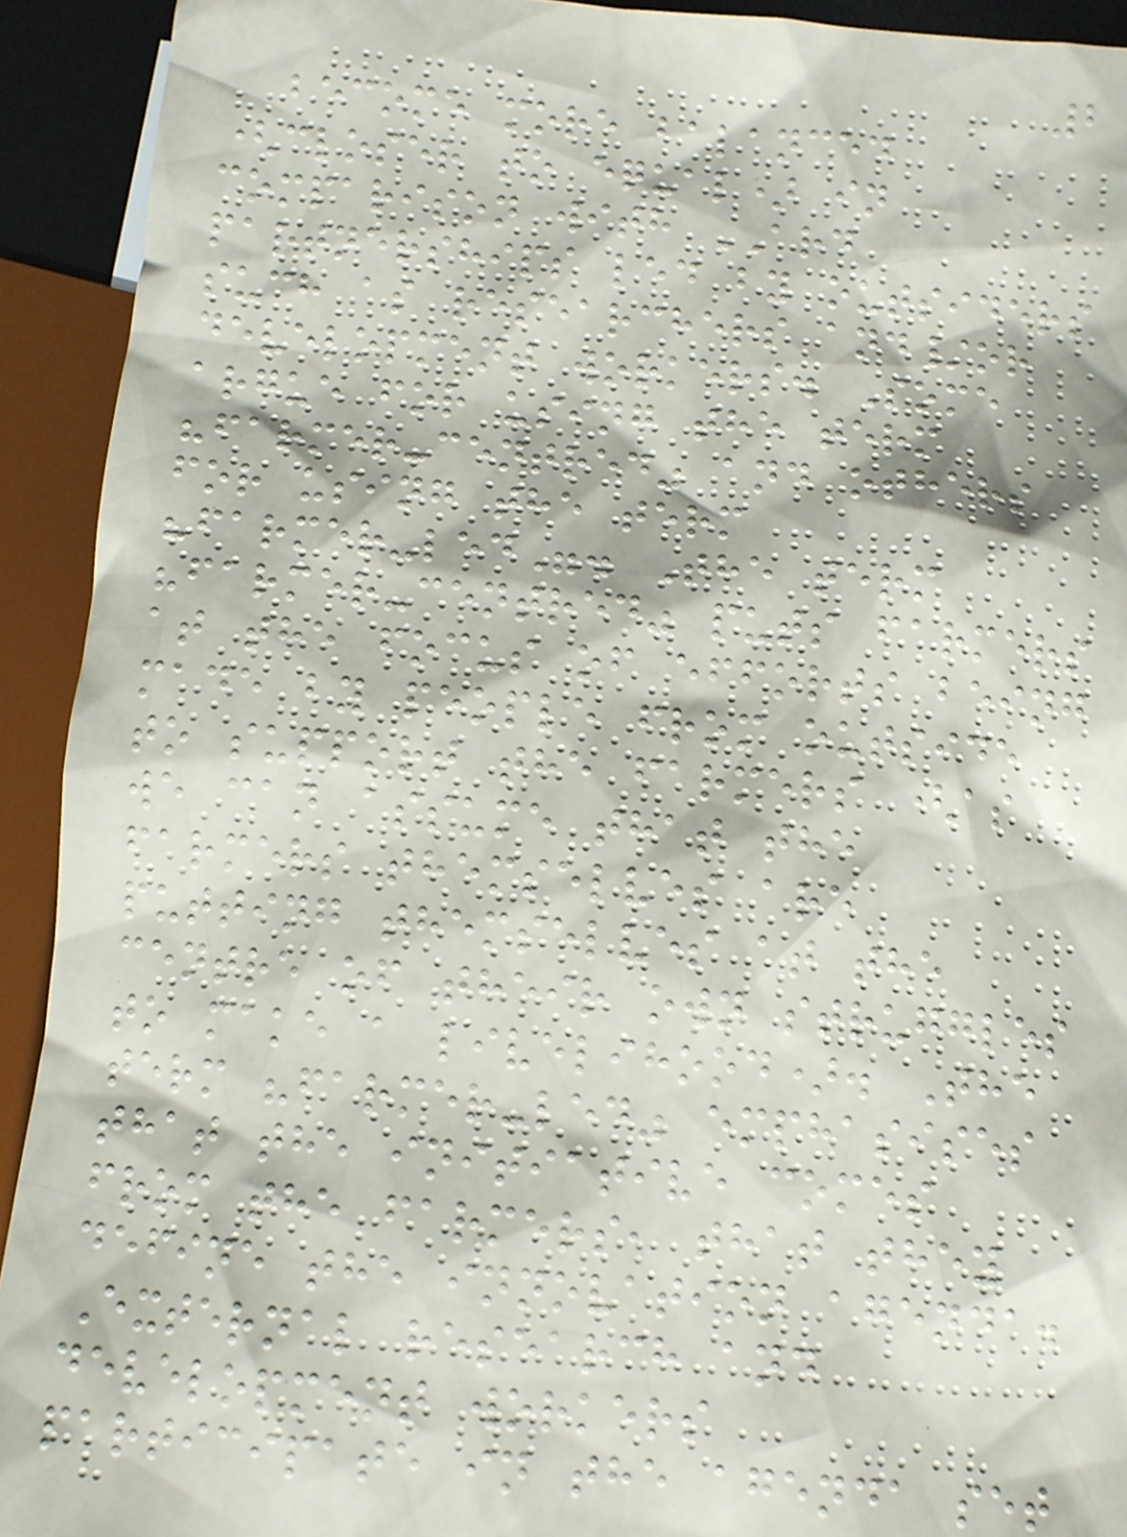2
become more balanced
(closer to equal) in
comparison with ARD
partnerships led by outsiders
such as researchers and/or
development workers. Some
argue for using the term
"farmer-centred" and others
for using the term
"farmer-led". The term
"farmer-centred" puts farmers
at the focus of efforts being
made by people from outside
to support the farmers (as
we can assume that the
farmers themselves are
putting themselves at the
centre of their own struggles
to make a livelihood). The
term "farmer-led" emphasises
that the initiative comes
from the farmers, that they
define the innovation agenda.
External research and
development workers
participate in the agenda set
